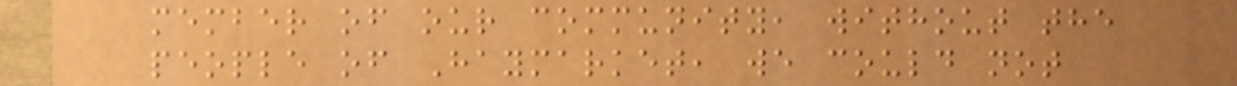member of our community, without the
people of Haymarket, we could not
